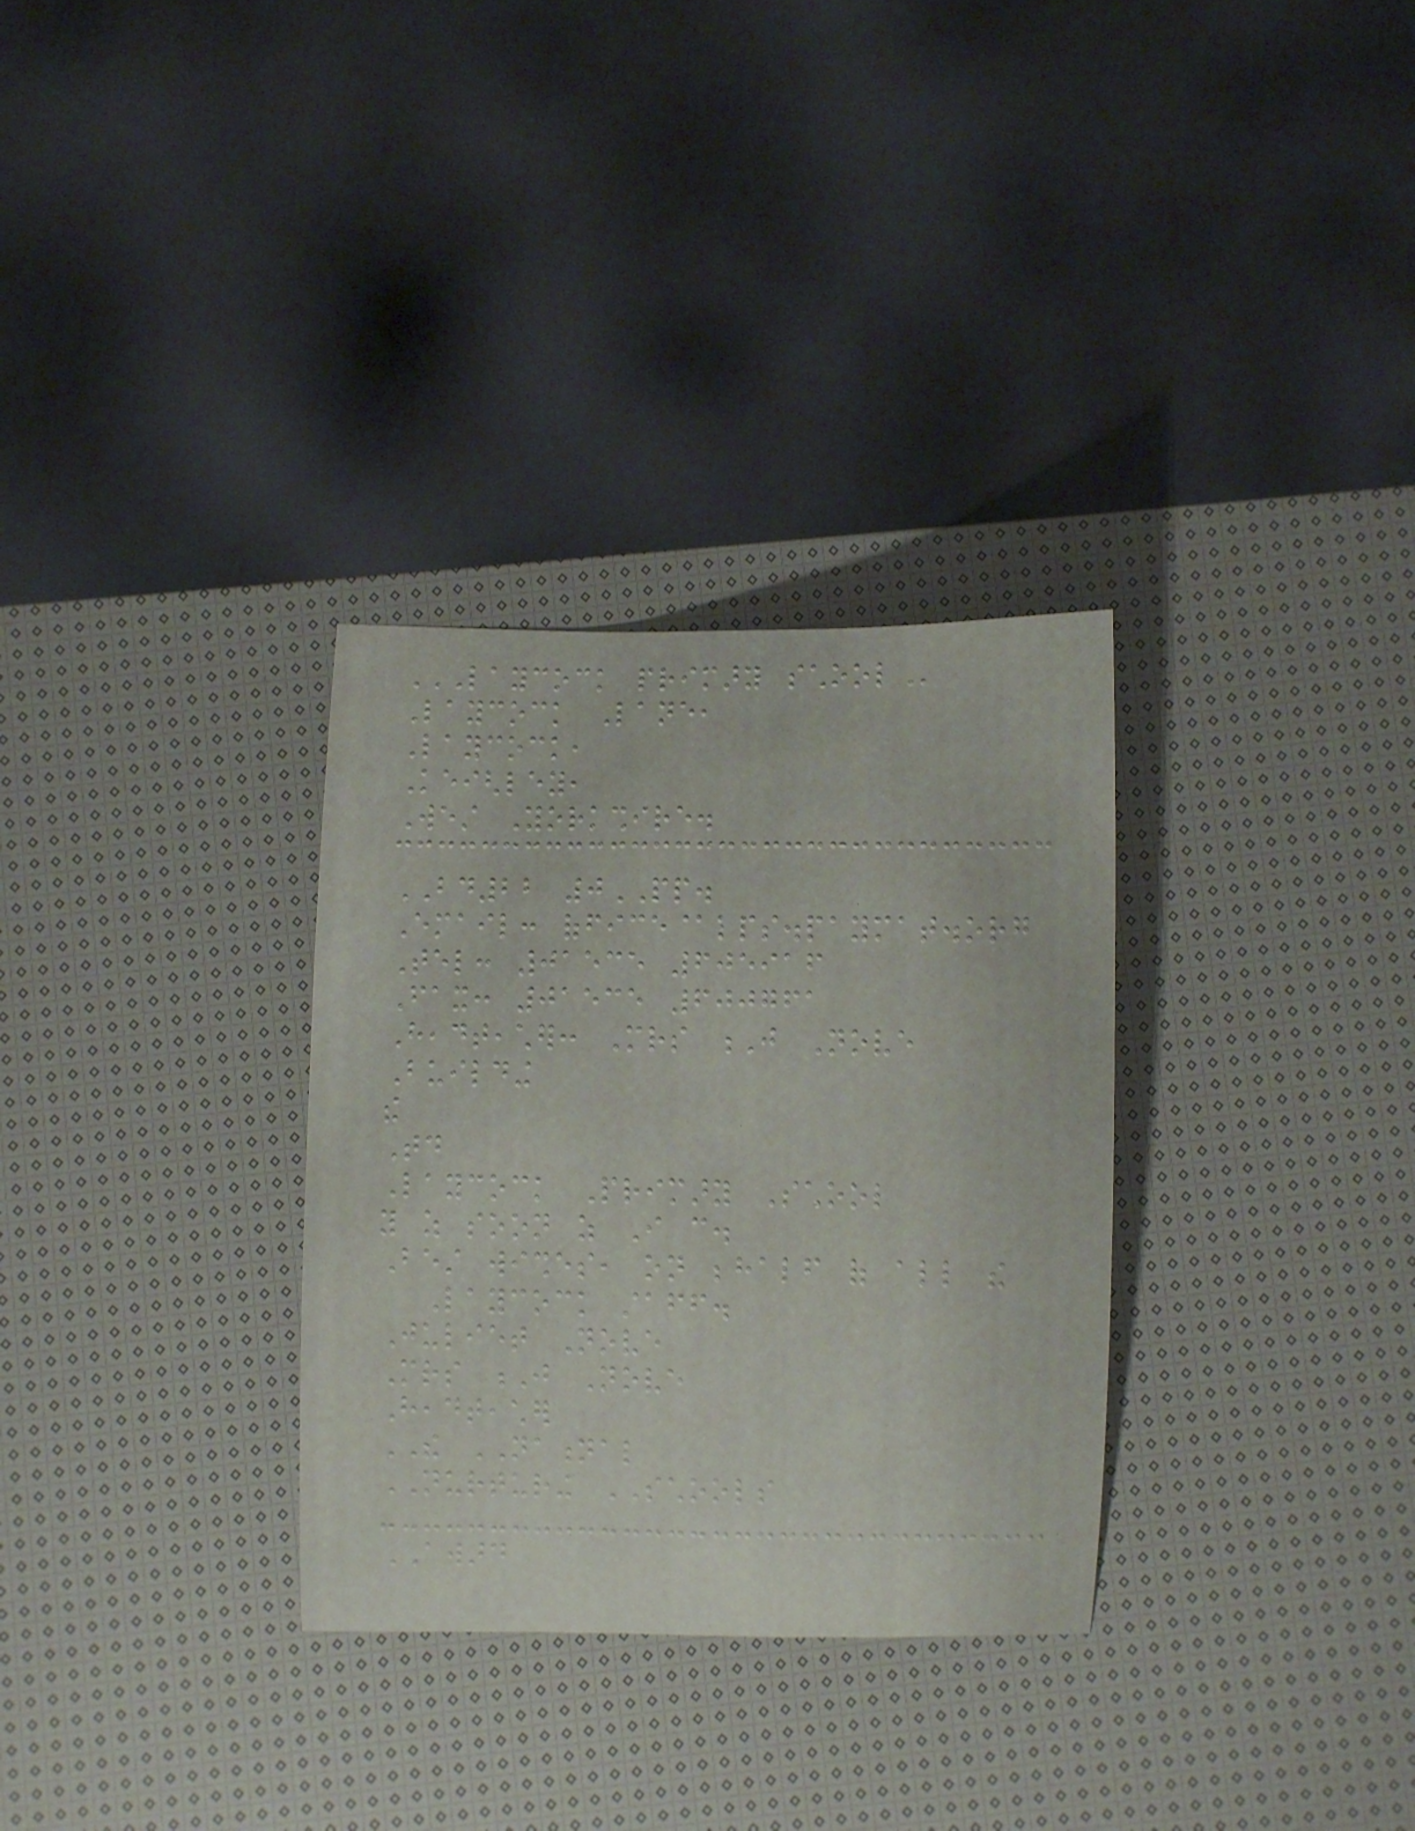LAYCOCK PRIMARY SCHOOL
Laycock Lane,
Laycock,
Keighley,
West Yorkshire.
BD22 0PP.
Email: office@lps.paymat.org
Tel: 01535 605916
Fax: 01535 600761
Headteacher: Mrs J Nove
Building
the
Today
Laycock Primary School
you as soon as I can.
Best wishes, on behalf of all the
Laycock staff.
Juliet Nove
Mrs J Nove
Headteacher
THE NATIONAL
NURTURING SCHOOLS
AWARD
